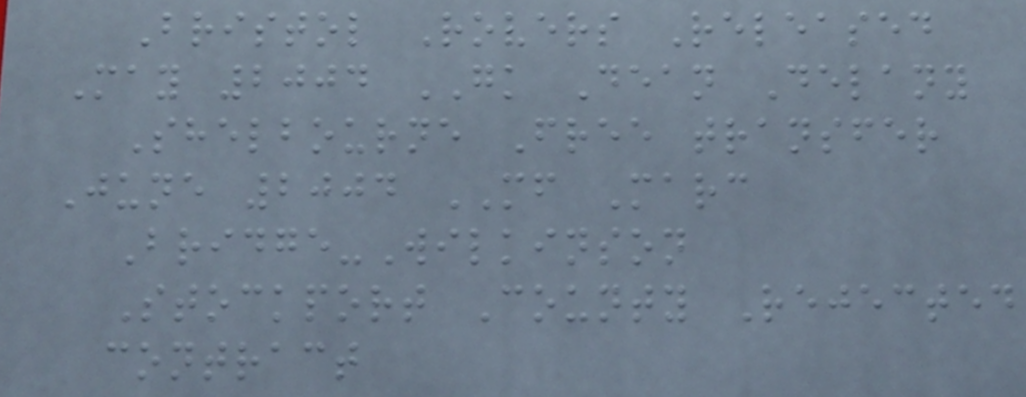Bristol Rovers Released
May 2004 GK Dean Delany
Shelbourne Free transfer
June 2004 MF Marc
Bridge-Wilkinson
Stockport County Rejected
contract
